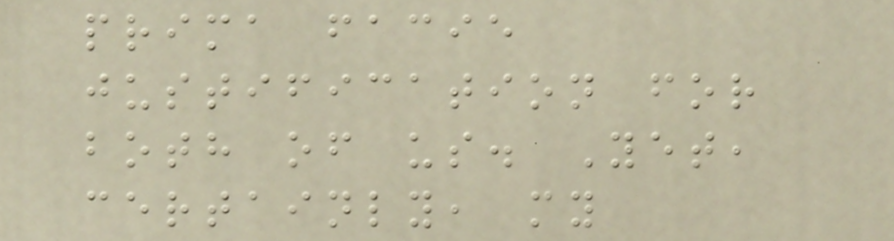prima facie
justification for
both of us. Yet,
certainly, my
